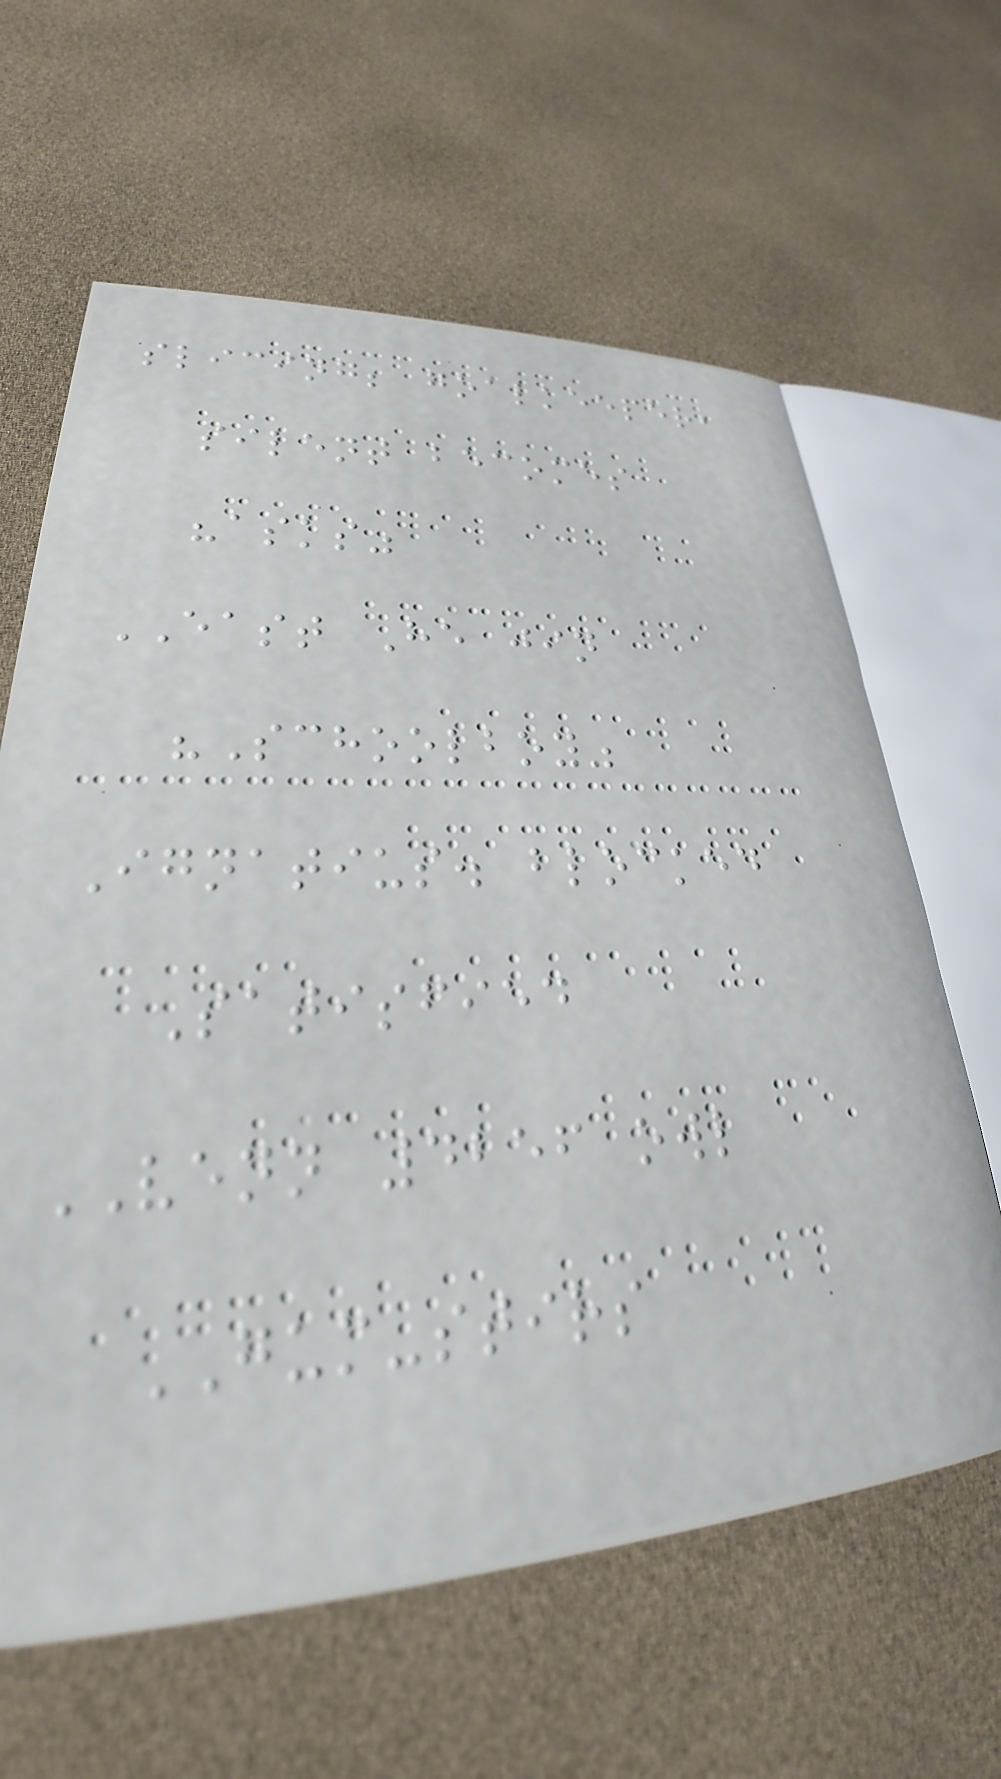slicing; goalkeeper,
silent becomes
"asks"
EAST He jin
"Schoolboy"
Ignatius. blocked
Satisfied
VENN 4256 owl
GUM-stirs
